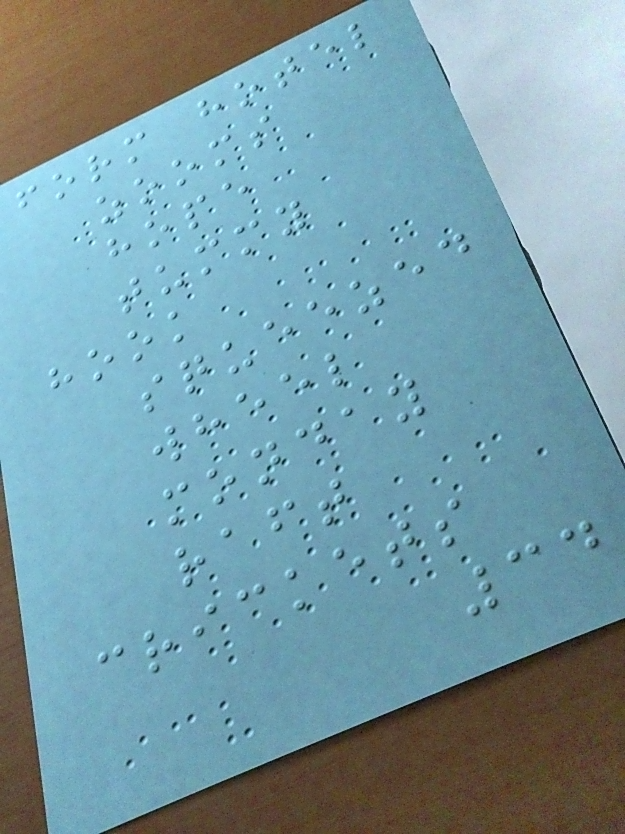form hotel
zooms
hope
tummy
hook
squeezed
wheel
monday
raft
crickets
34
